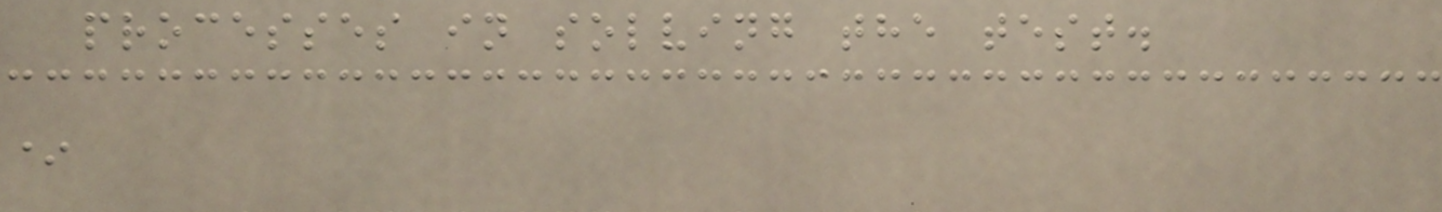processes in solving the test.
*
